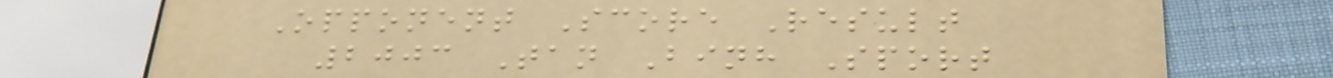Opponent Score Result
2003 Tan Binh Sport
